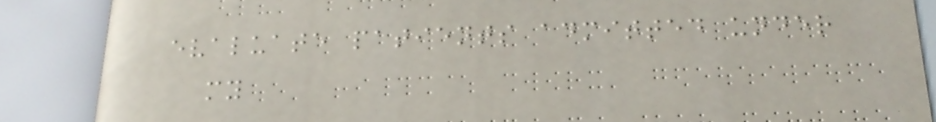evaluate patients admitted under
my
